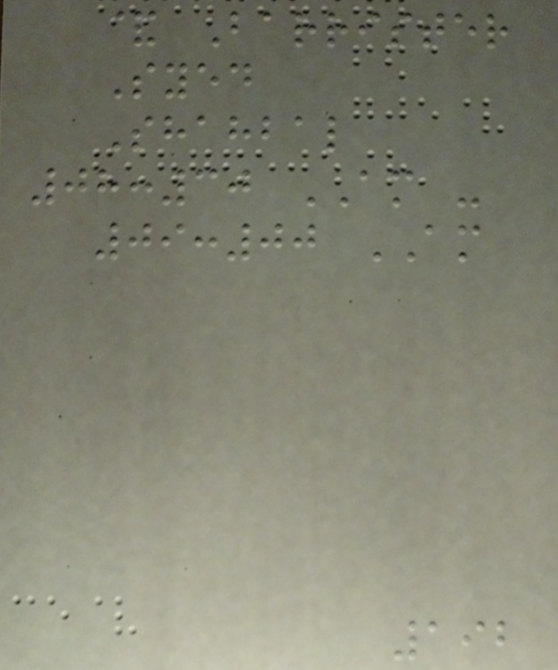& Barrister
Syed
Shahbal
08:30 AM -
09:00 AM
192
